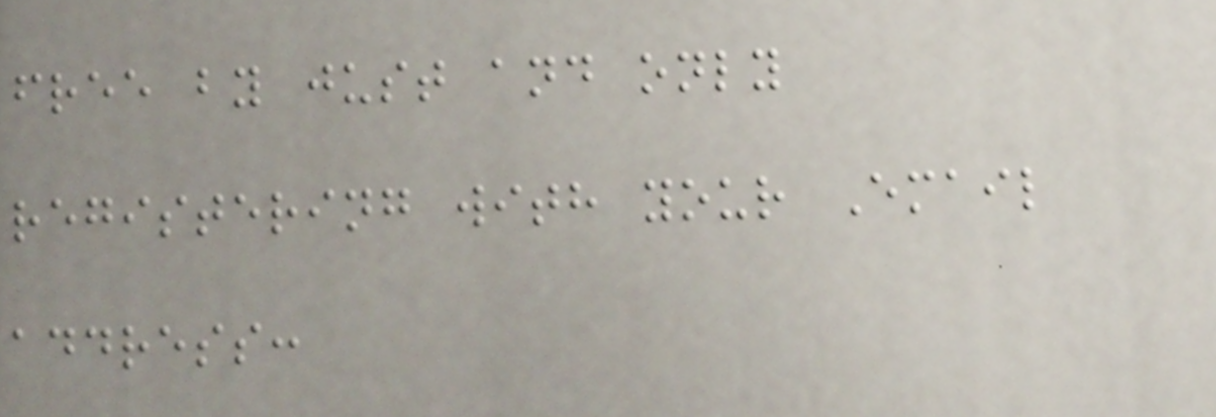free by just and only
registering with your Email
address:
